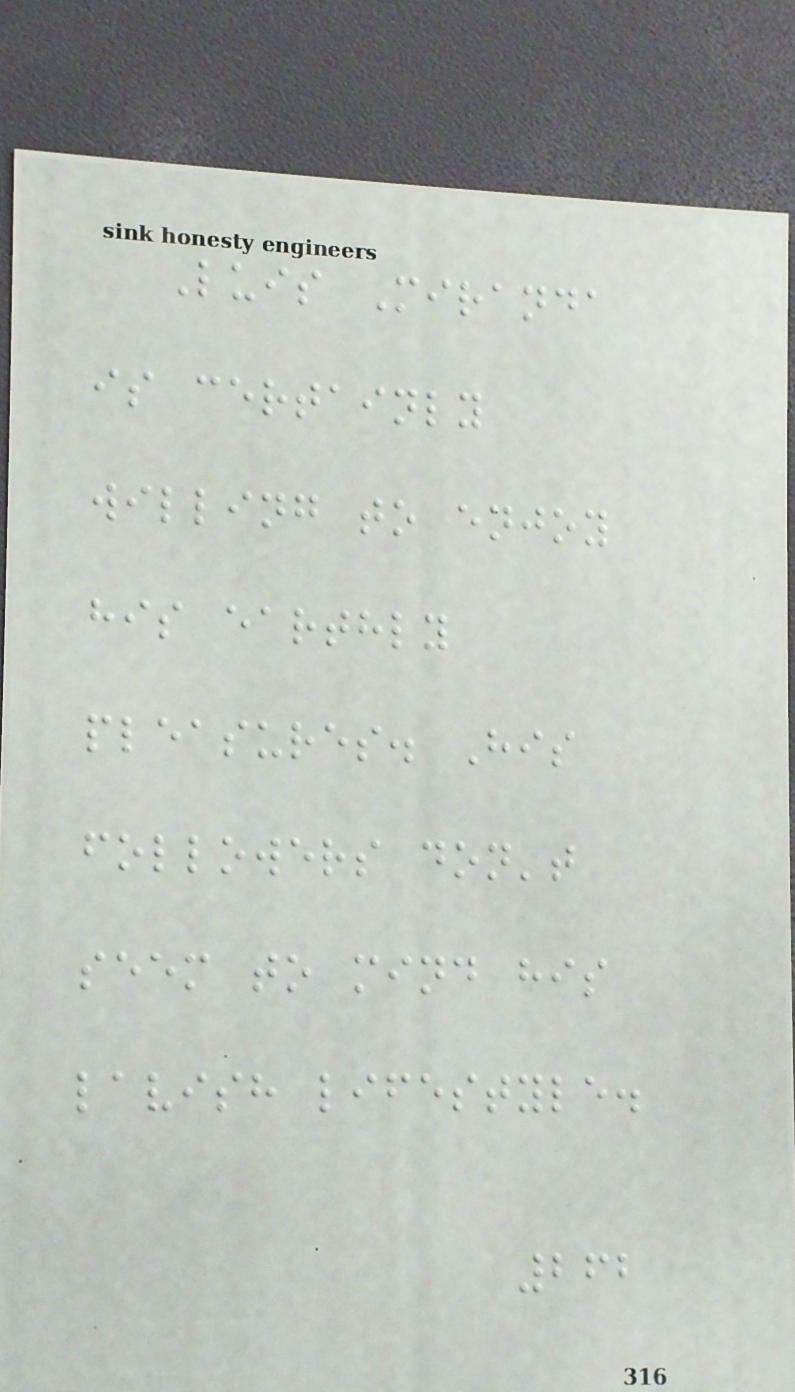Luis Miranda
is certainly
willing to enjoy
his earthly
pleasures. His
followers don't
seem to mind his
lavish lifestyle.
262
